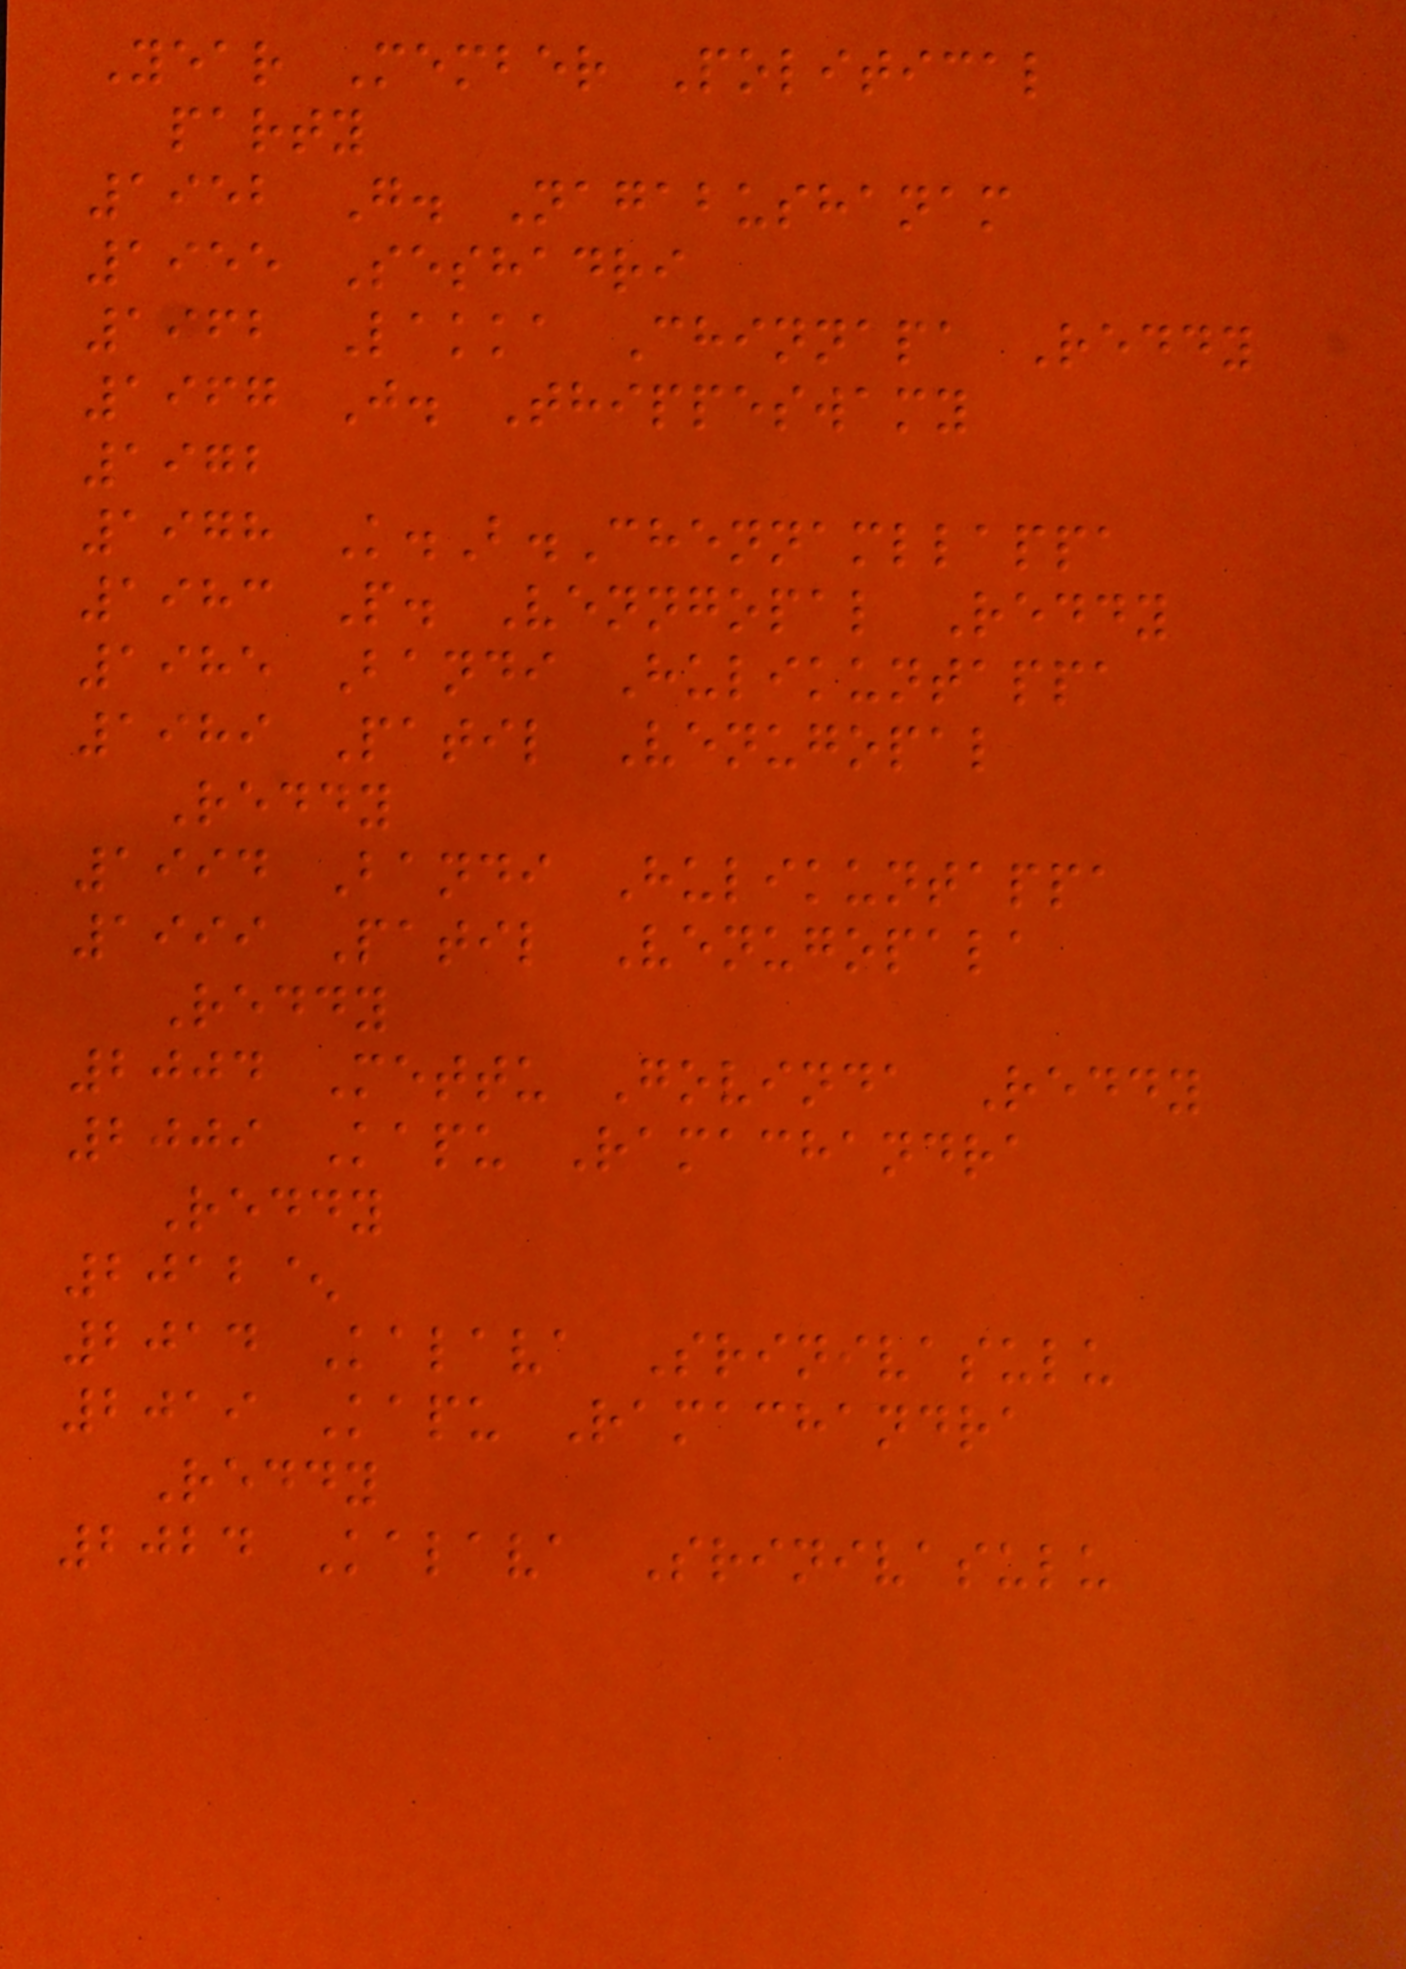Year Member Political
party
1952 G. Nagabushanam
1955 Seshadri
1962 Lakka Chinnapa Reddy
1967 J. Thippeswamy
1972
1978 K.B.Chennamllappa
1983 P. Venngopal Reddy
1985 Bandi Hulikuntappa
1989 Patil Venugopal
Reddy
1994 Bandi Hulikuntappa
1999 Patil Venugopala
Reddy
2004 Mettu Govinda Reddy
2009 Kapu Ramachandra
Reddy
2012^
2014 Kalava Srinivasulu
2019 Kapu Ramachandra
Reddy
2024 Kalava Srinivasulu
